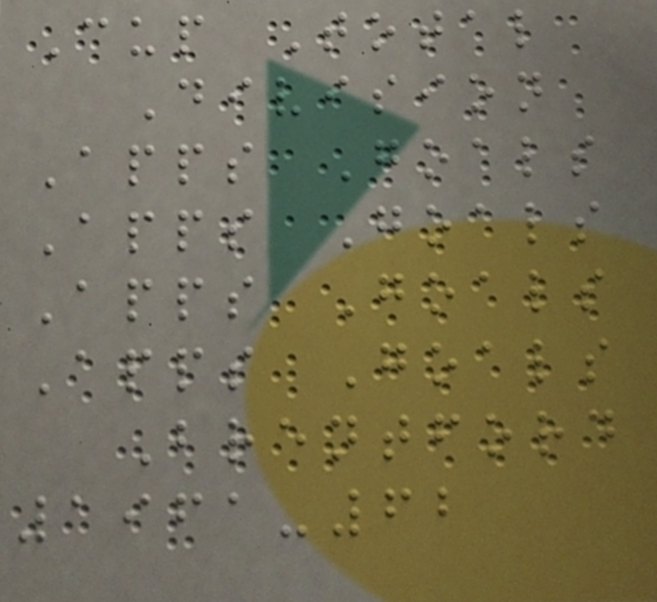Cup Total
Division
Apps Goals
Apps Goals
Apps Goals
Apps Goals
Brentford
1961-62
